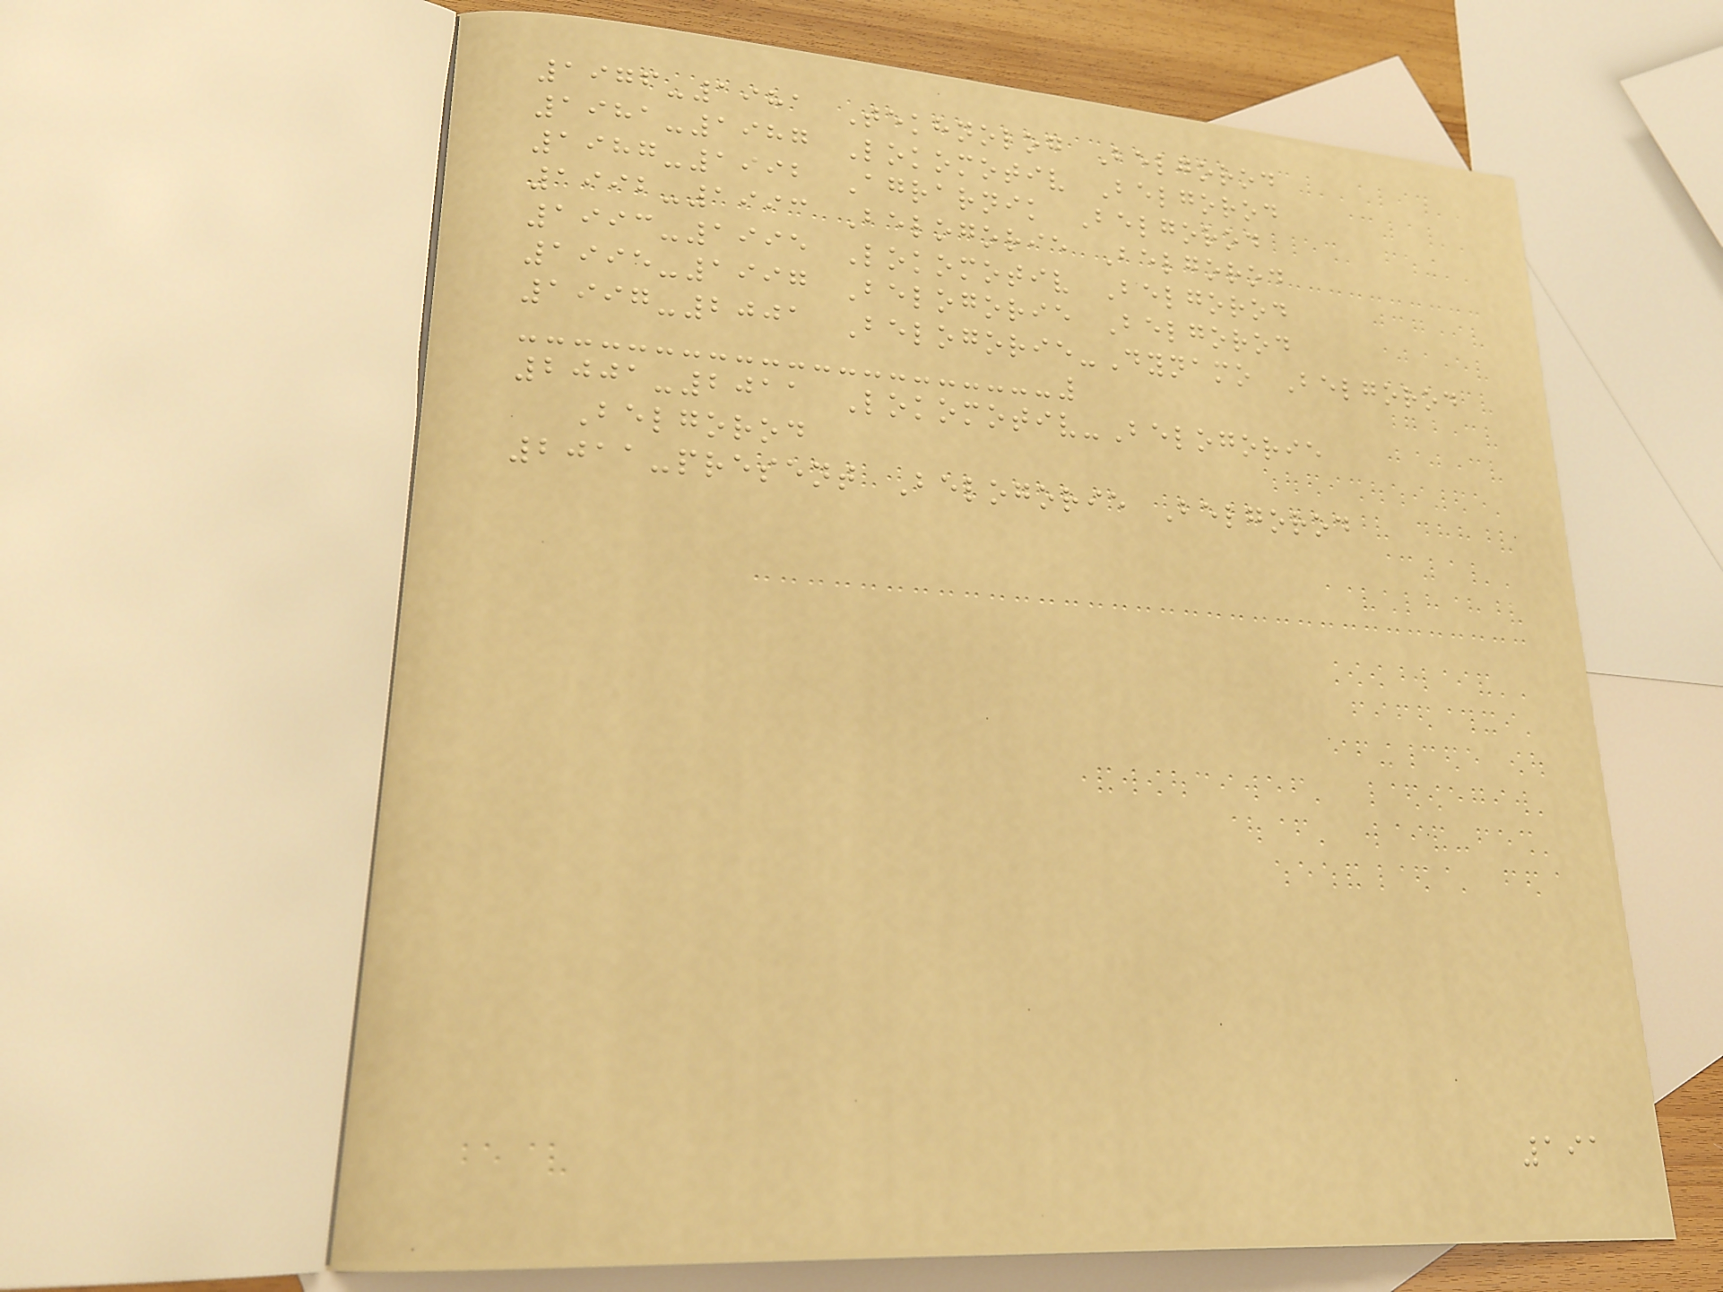1976-1981 Tekhnolog Belgorod
1981-1987 Lokomotiv Belgorod
1987-1992 Agrarnik Belgorod
1992-1993 Belogorie Belgorod
1993-1995 Lokomotiv Belgorod
1995-1997 Belogorie Belgorod
1997-2001 Belogorie-Dynamo Belgorod
2001-2011 Lokomotiv-Belogorie
Belgorod
2011-present Belogorie Belgorod
191
